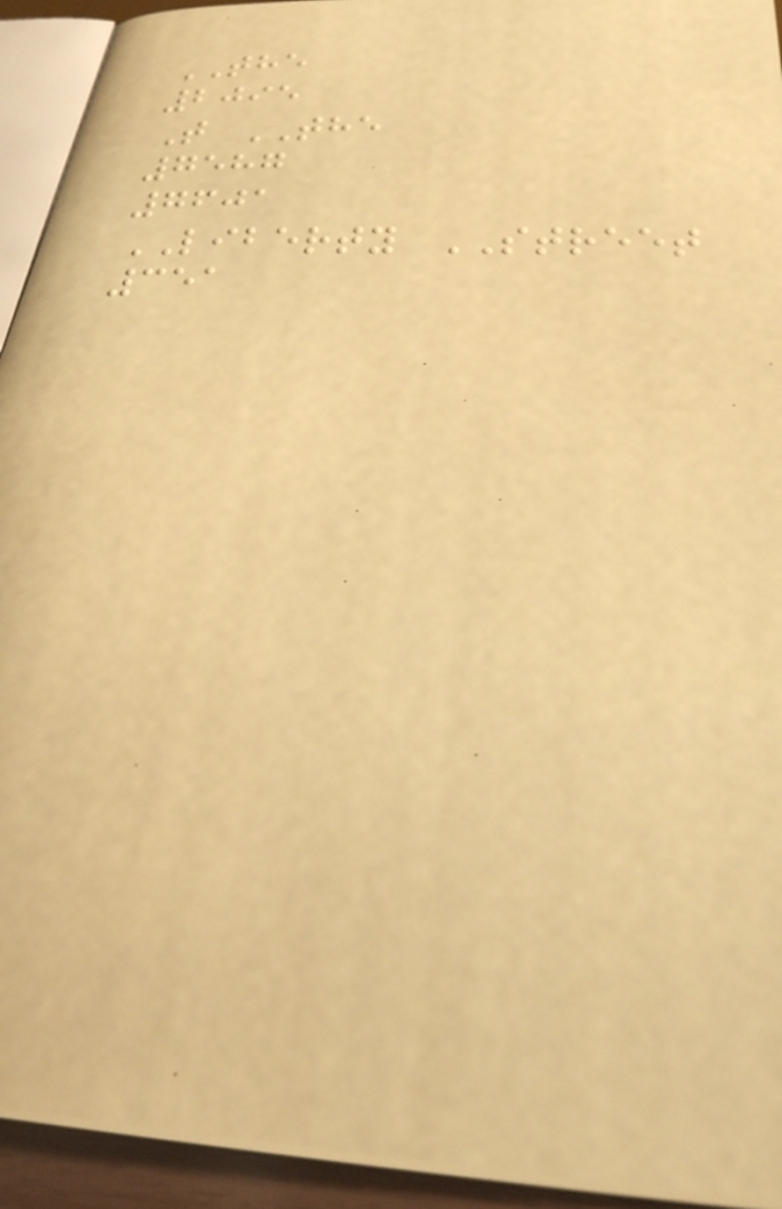THE
2095
T THE
7587
7601
LIBERTY STREET
351
